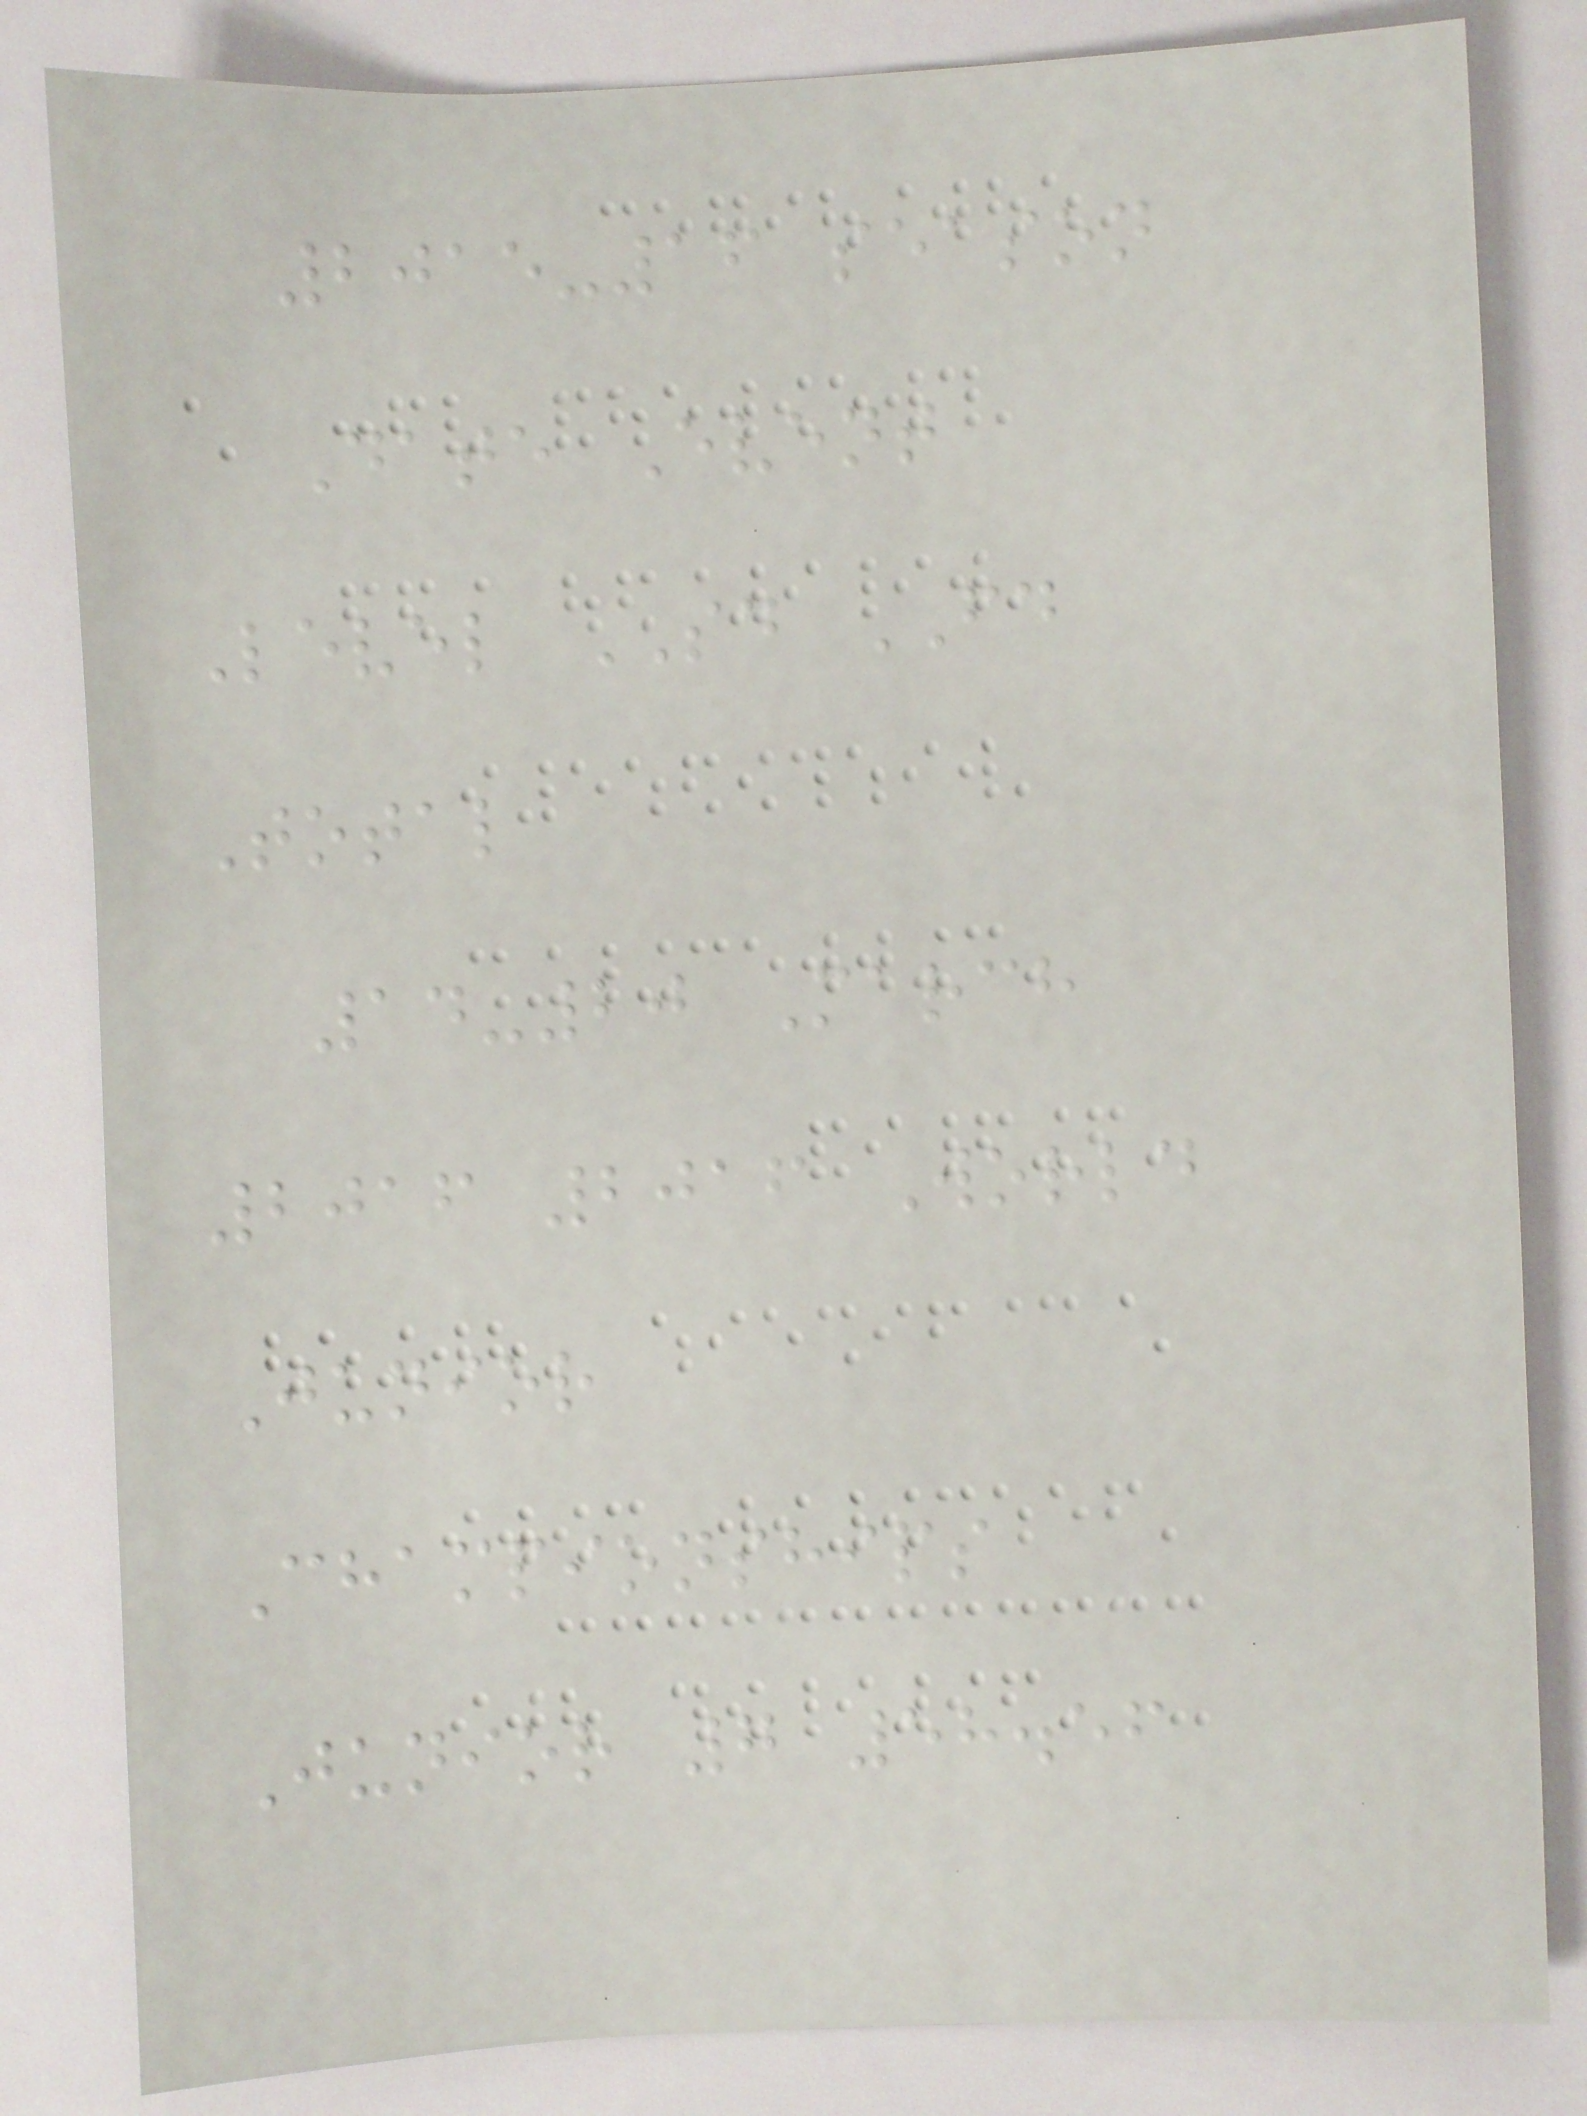2015-16 season
Date Event
Level SD FD
Total
14-20 March
2016 2016 World
Junior
Championships
Junior 7 58.56
